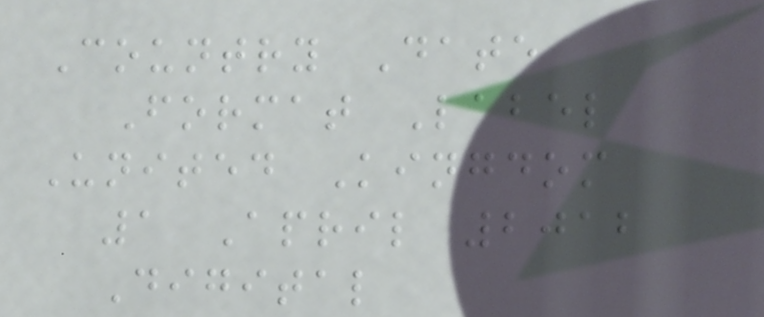Country Date
Format Label
United Kingdom
1 April 2012
Digital
